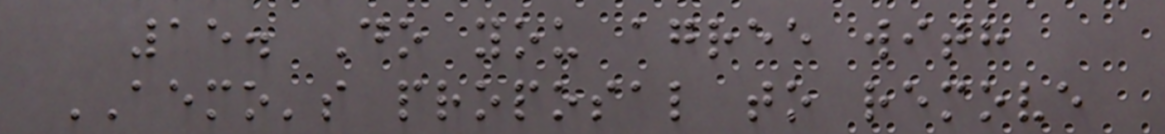15. Do you agree with
AEMO's proposal to remove
